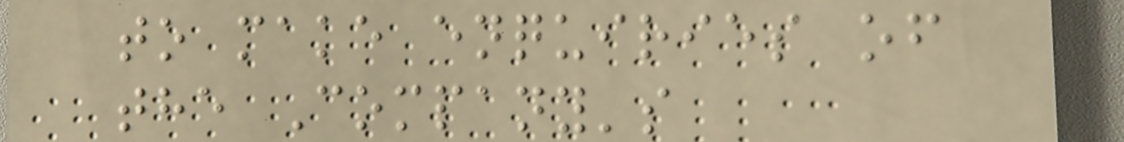to make enquiries of
the Company's
